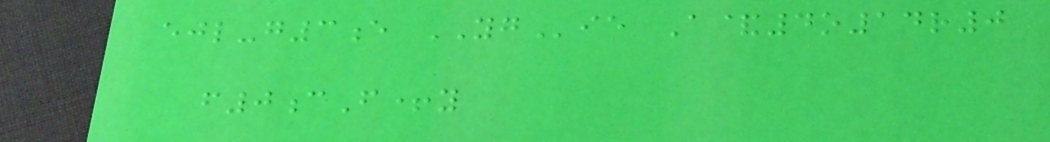ejl-g3e YGie A&4o14r0
f0cF+y
